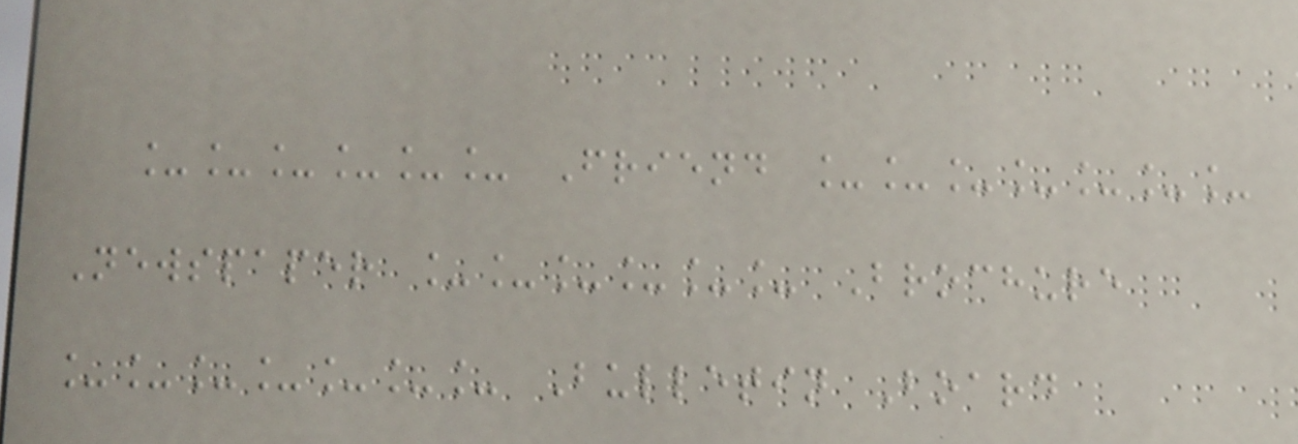______ Friend _______
Newspaper ______ Brochure
_______ Bulletin Board
